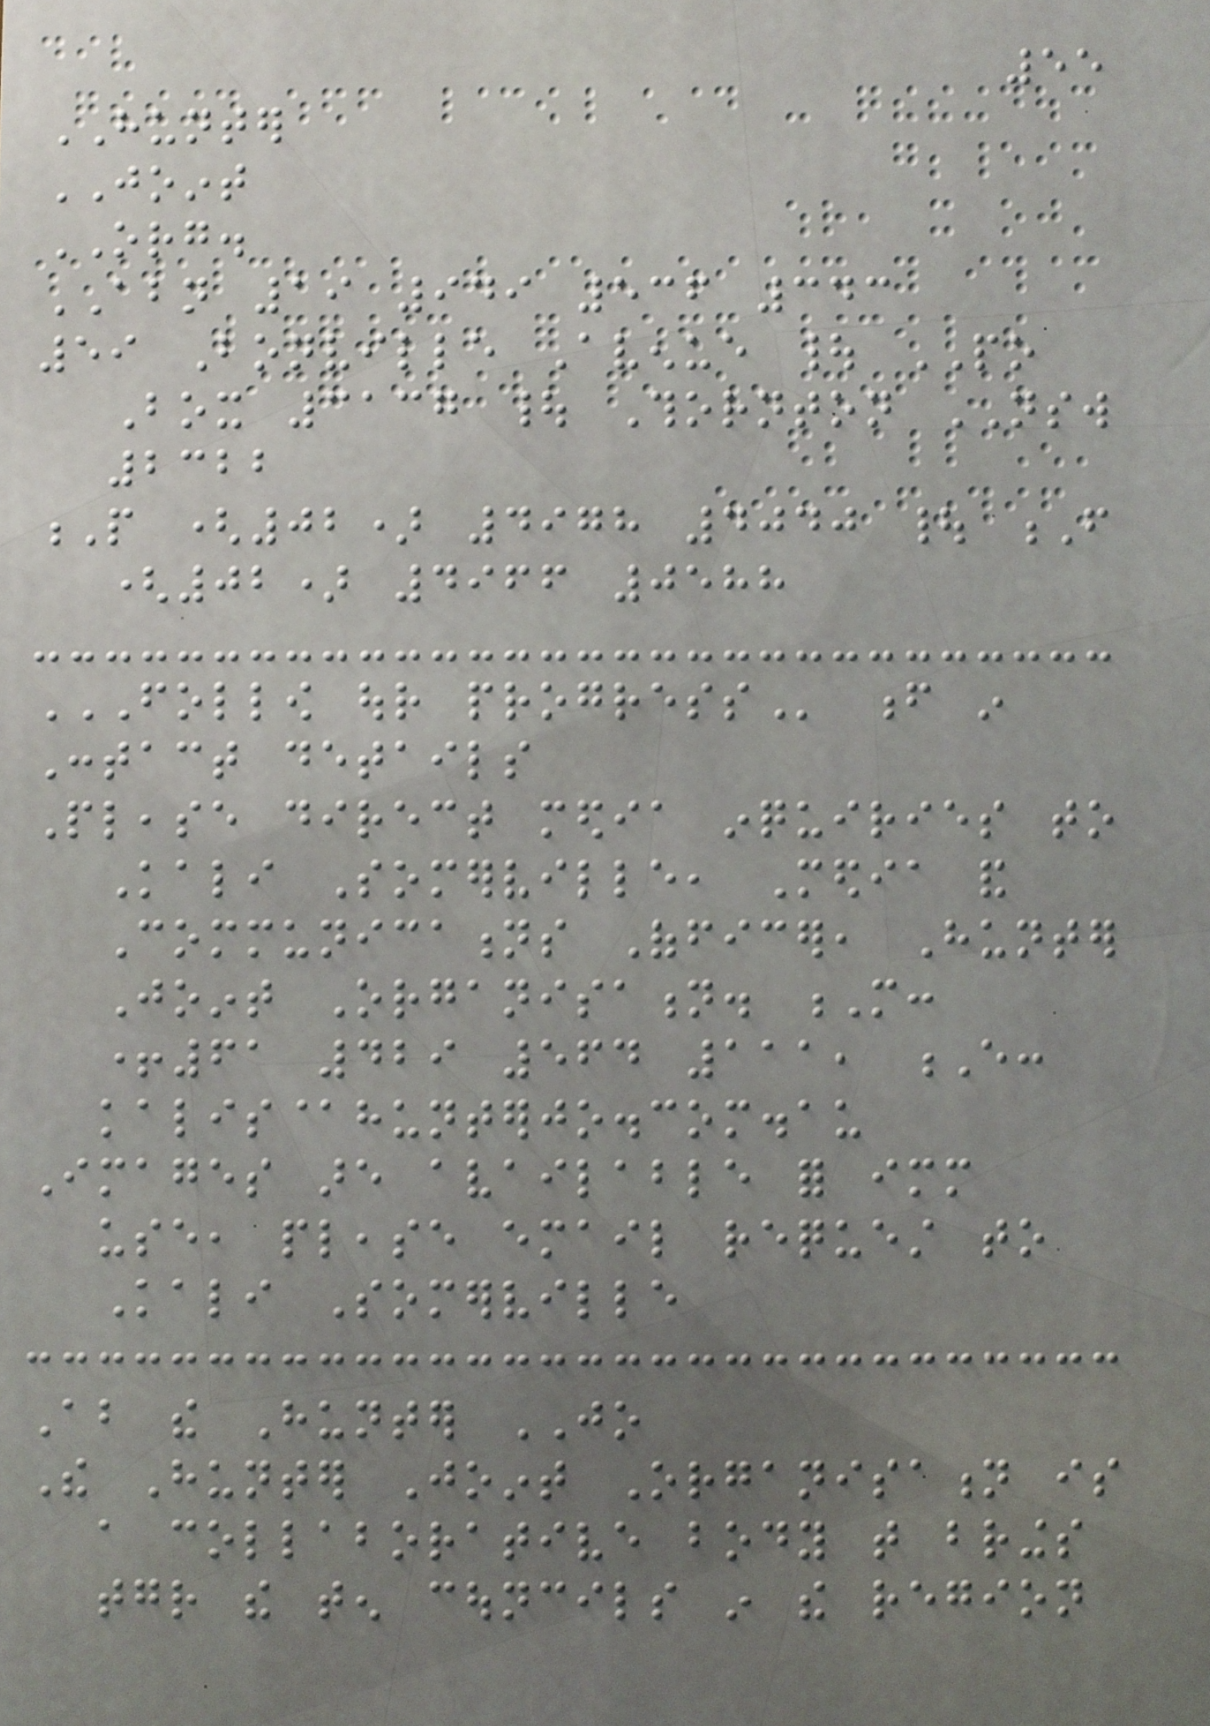55
HUNTER
JOINT
ORG.
ABN 19 949 536 343
59 Bonville Avenue | PO
Box 3137 | Thornton NSW
2322
P (02) 4978 4040 | F
(02) 4966 0588
FOLLOW OUR PROGRESS f in
Contact details
Please direct media inquiries to
Kali Somerville, Media and
Communications Officer, Hunter
Joint Organisation. M:
+61 429 564 111, E:
kalis@hunterjo.com.au
Images are available for immediate
use, please email request to
Kali Somerville
About the Hunter JO
The Hunter Joint Organisation is
a collaborative body that brings
together the ten councils in the region
